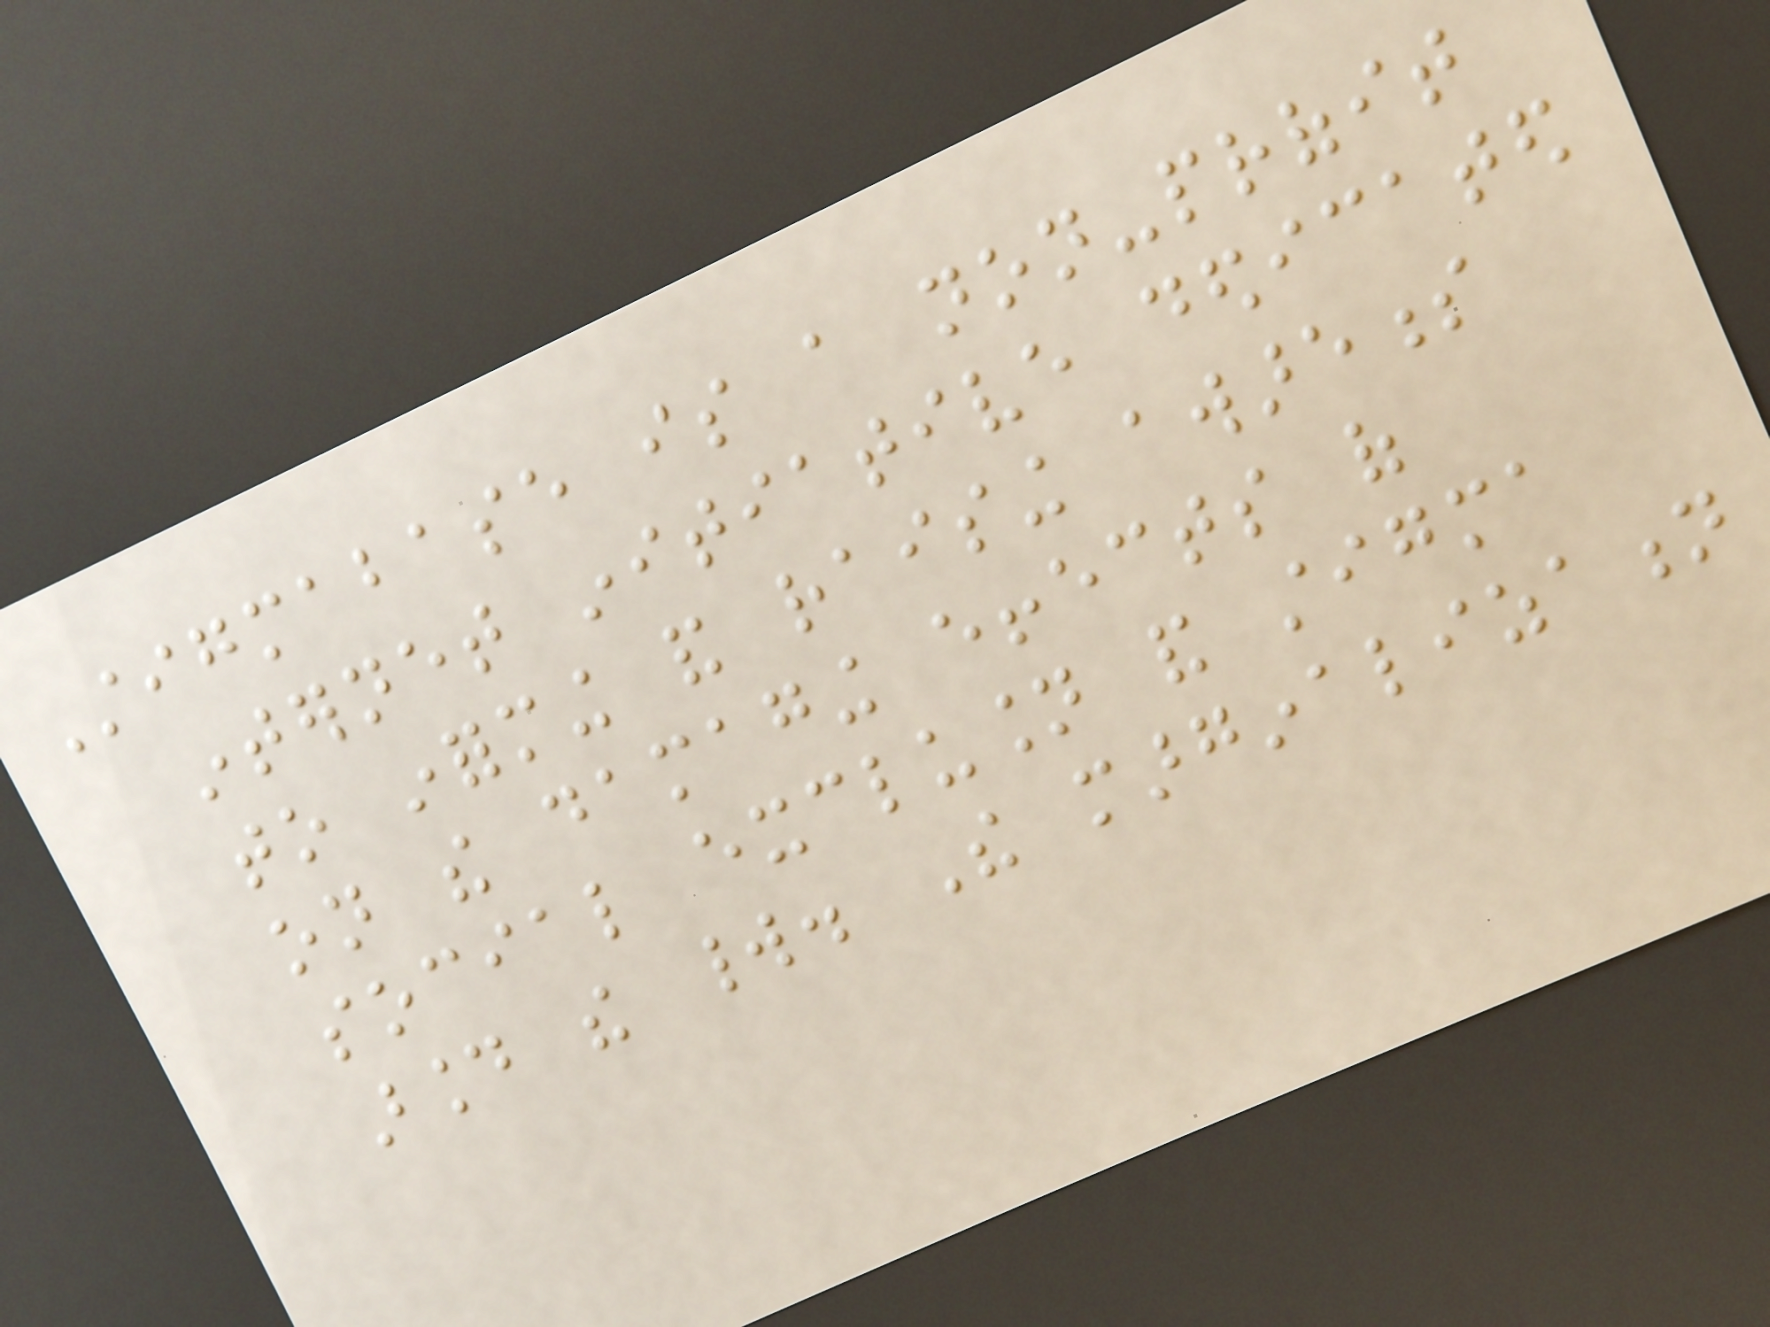Stigmabase is a non-profit
internet initiative dedicated
to informing and raising awareness
on the damaging effects of
social exclusion and stigma
around the world. The marginalization
